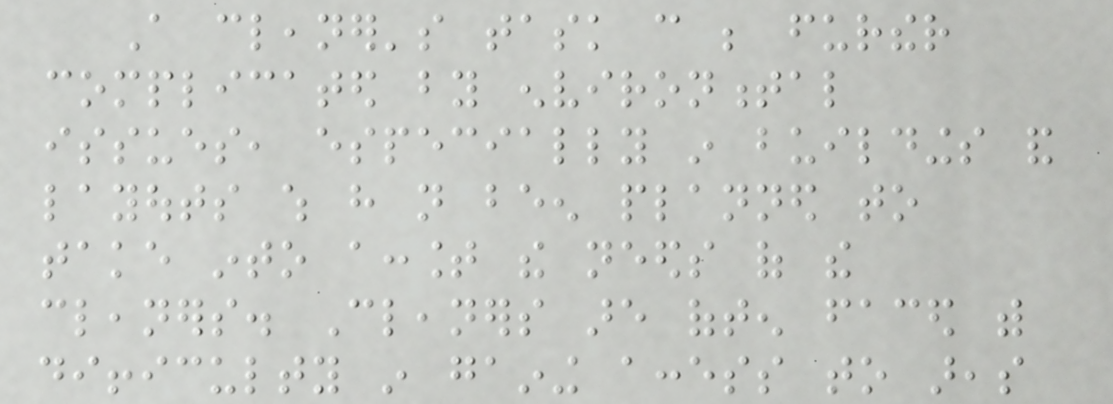A cleaner's task can be further
complicated by environmental
issues, especially in buildings and
layouts which have not been planned to
take into account the needs of the
cleaners. Cleaners are often faced with
difficulty in gaining access to areas
